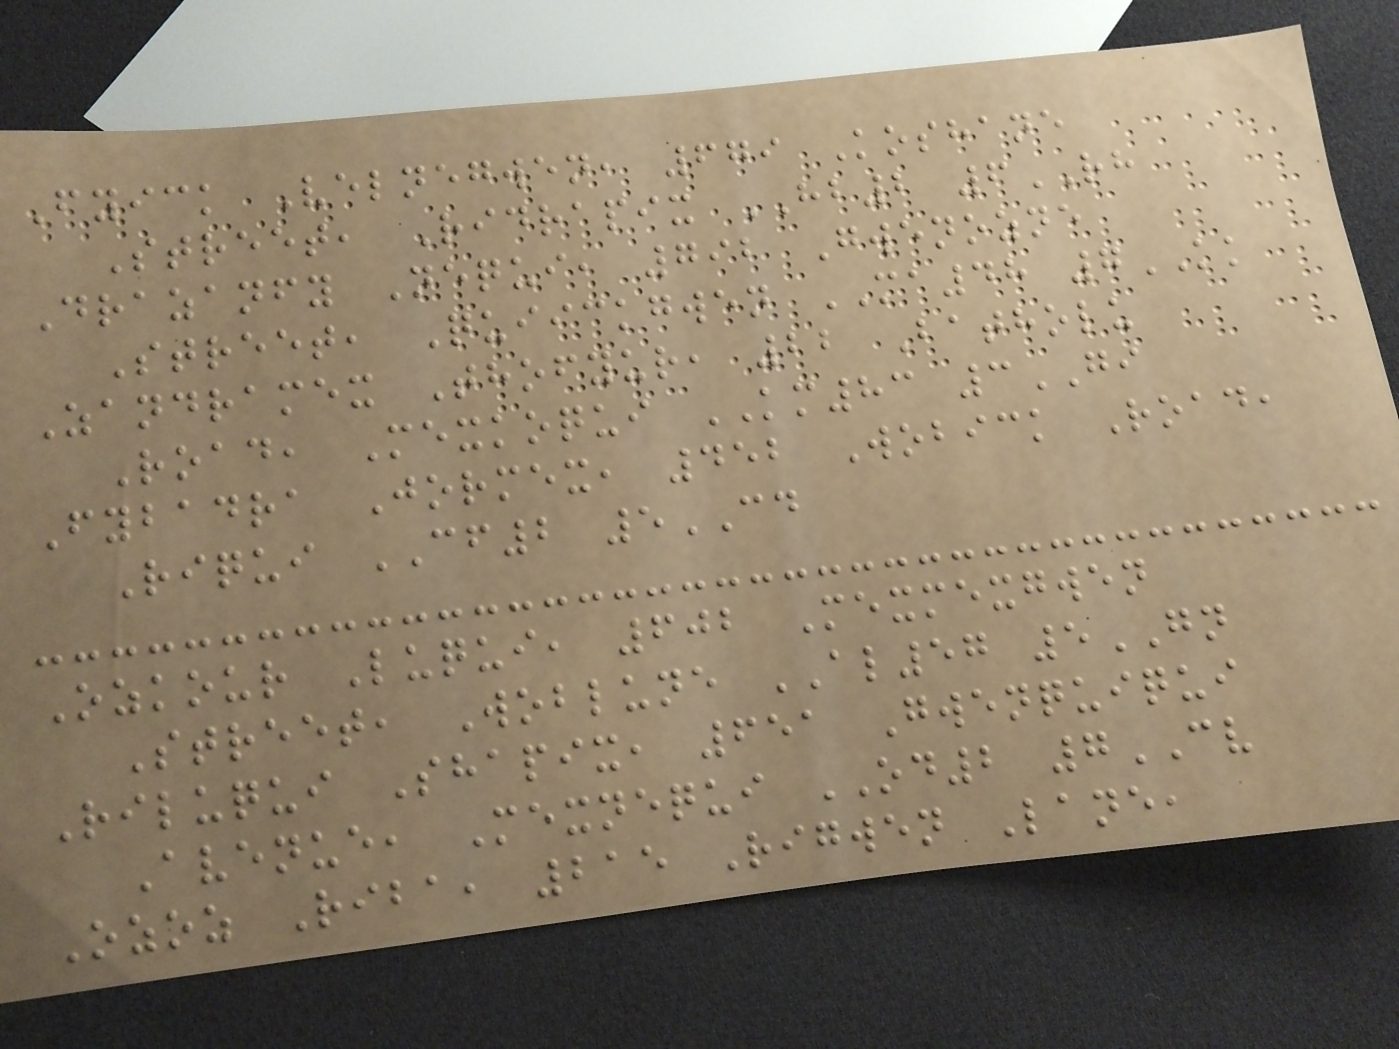Fyick Velnegwen, 679 Koshane
Street, Ridrapix HB2 6RH
Drazanfy Nequi, 792 Gwenozne
Street, Quiickgwen MA48 7KK
Zandramex Thofyur, 22 Batholu
Road, Mexkoqui KM83 3GI
Fybadra Jormex, 452 Wobick Road,
Riqui CF2 5CD
Ozkour Luqui, 602 Mexmexgwen
Street, Woblune AL57 5GN
Riluqui Shapix, 651 Gwenquiqui
Avenue, Mexnequi OD2 7CV
Ozoz Riba, 215 Rigwen Lane,
